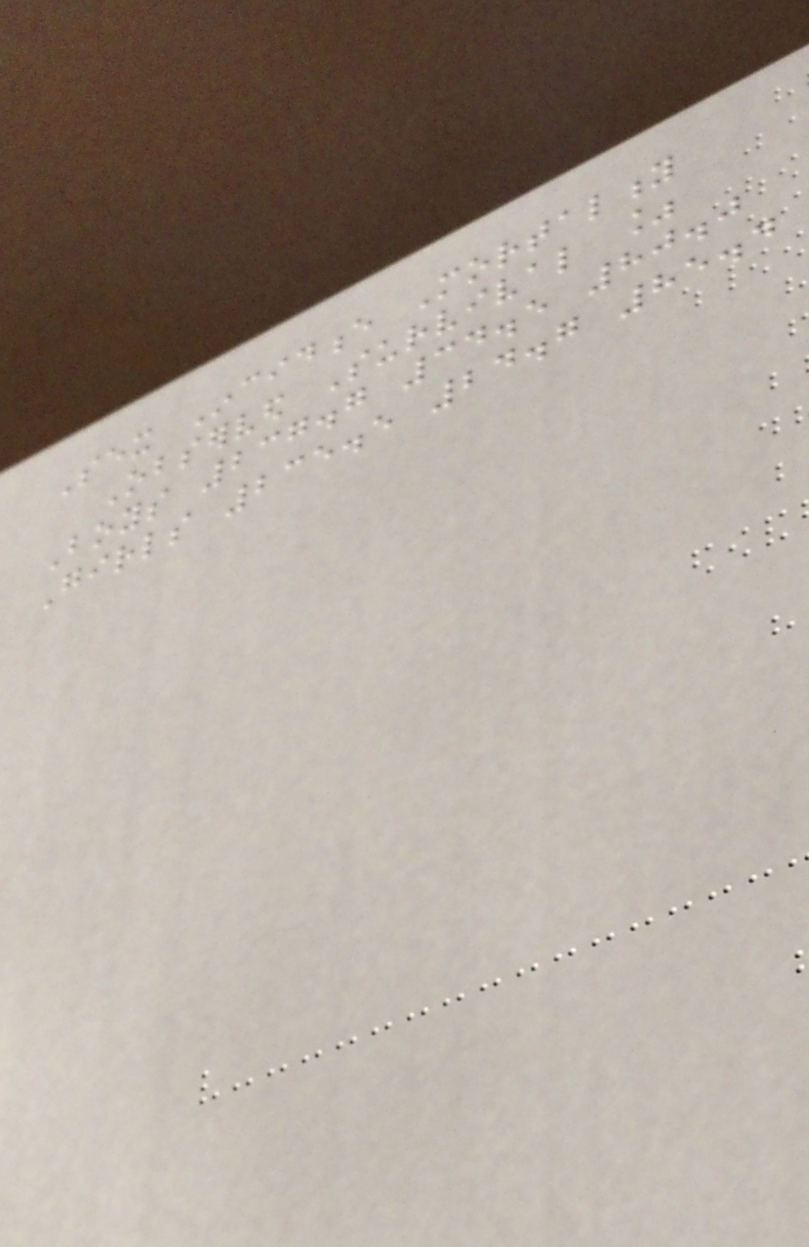Sex Incidence Mortality
Observed Survival %
Boys 237.7 34.5 80.0
Girls 235.5 24.7 85.4
